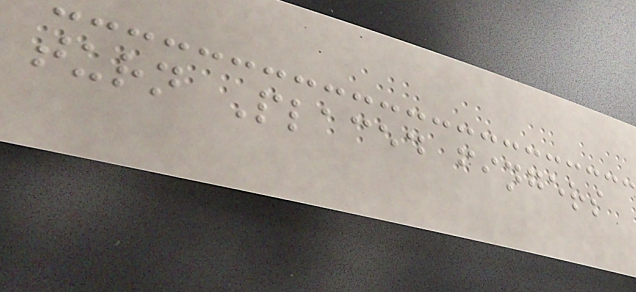turn Placed fingers
